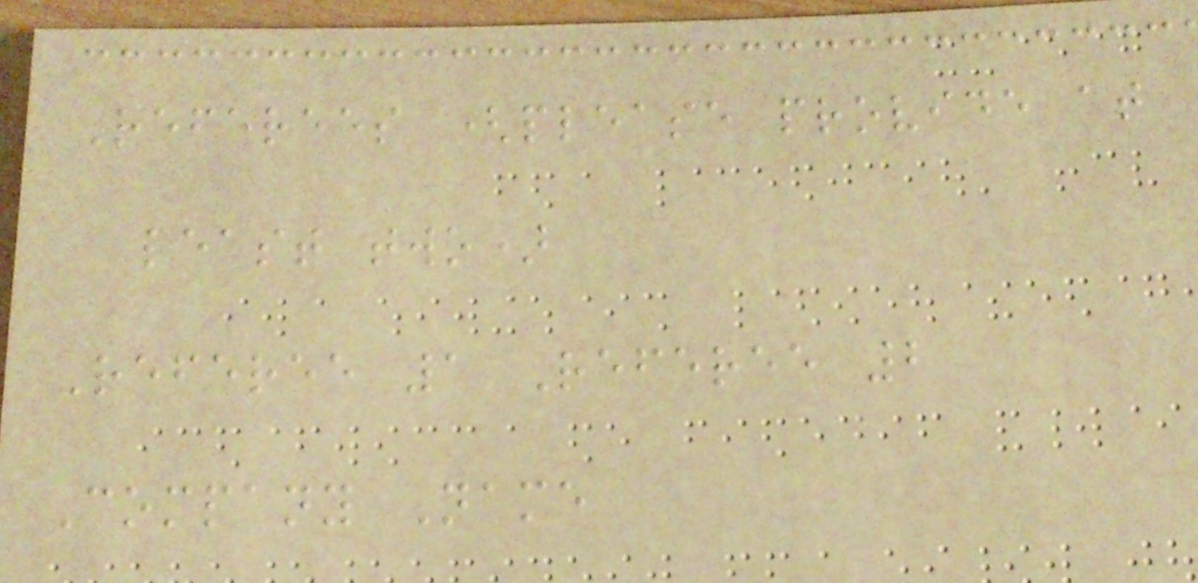Referees (please provide at
least two)
Referee 1 Referee 2
Company Name
